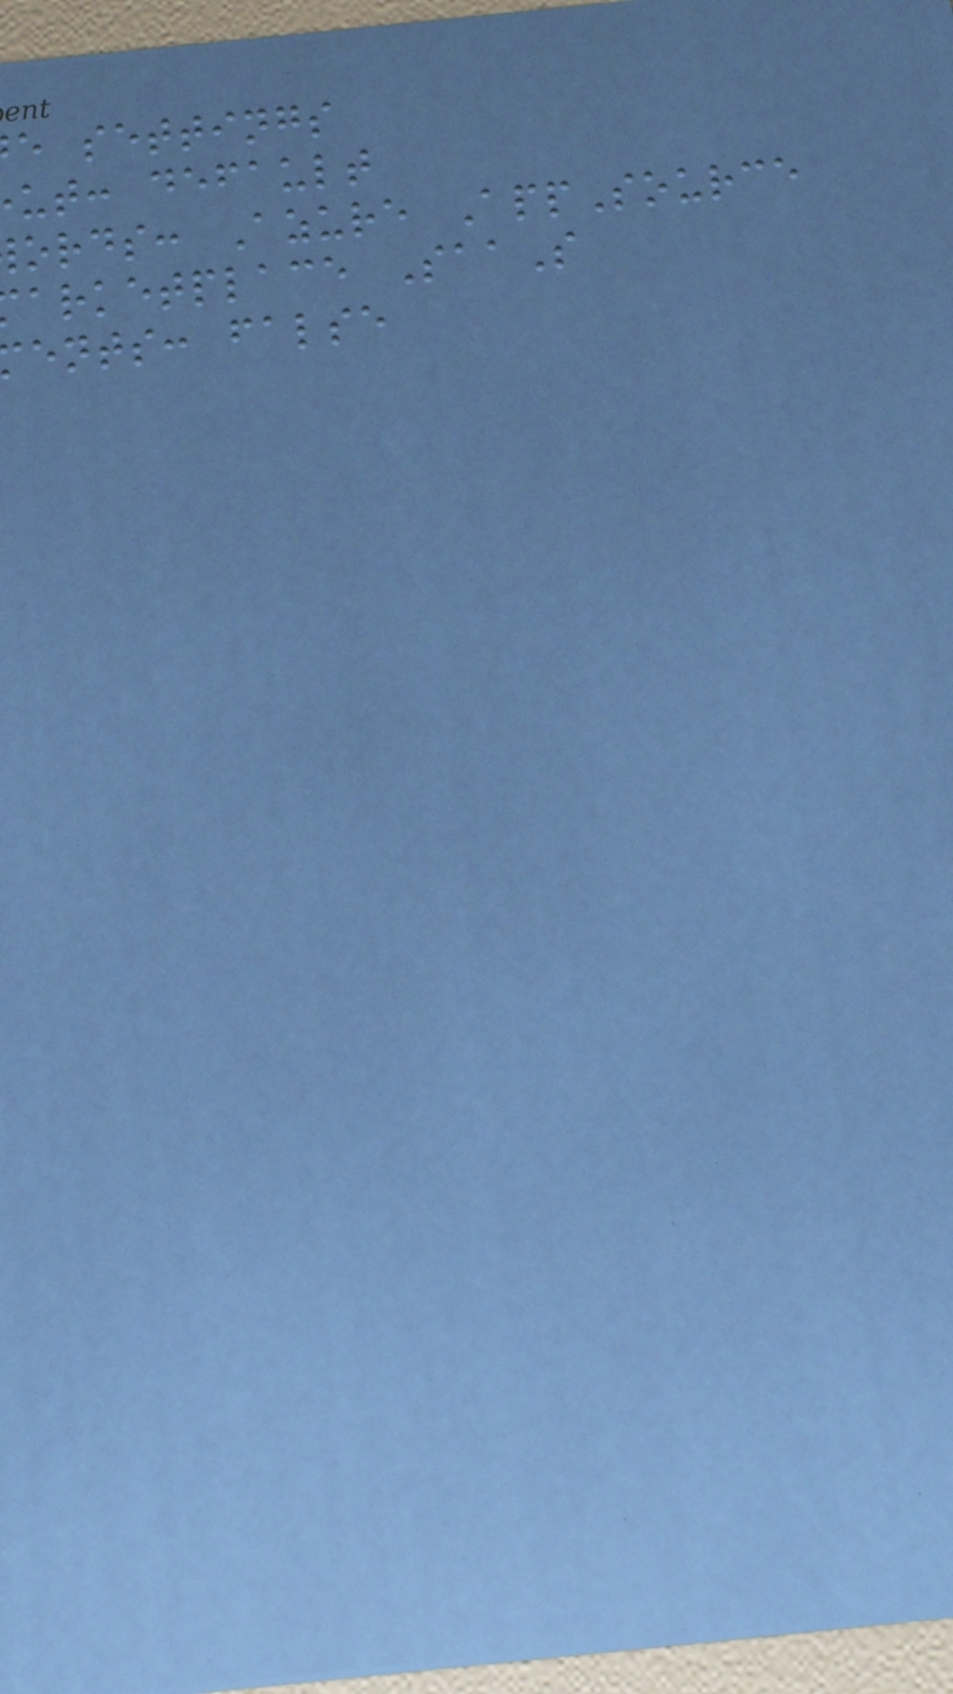e settings
ut: default
ords: Azure AppSource
arketplace SaaS
ents: false
